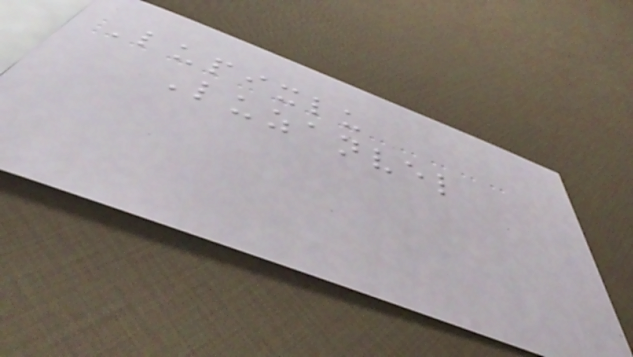Lupixlu
Luzanvel
